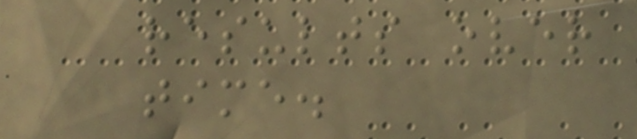results over
time.
